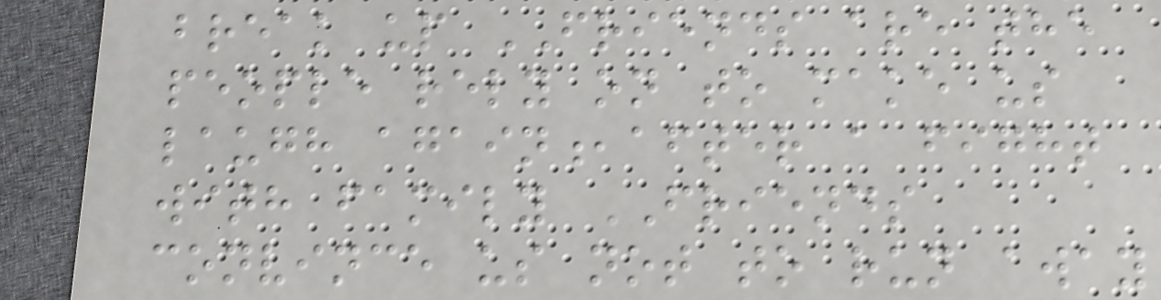break up FRIENDS are the
people rely on to make us
laugh again,after a fight
with family FRIENDS
convince us not to run away
